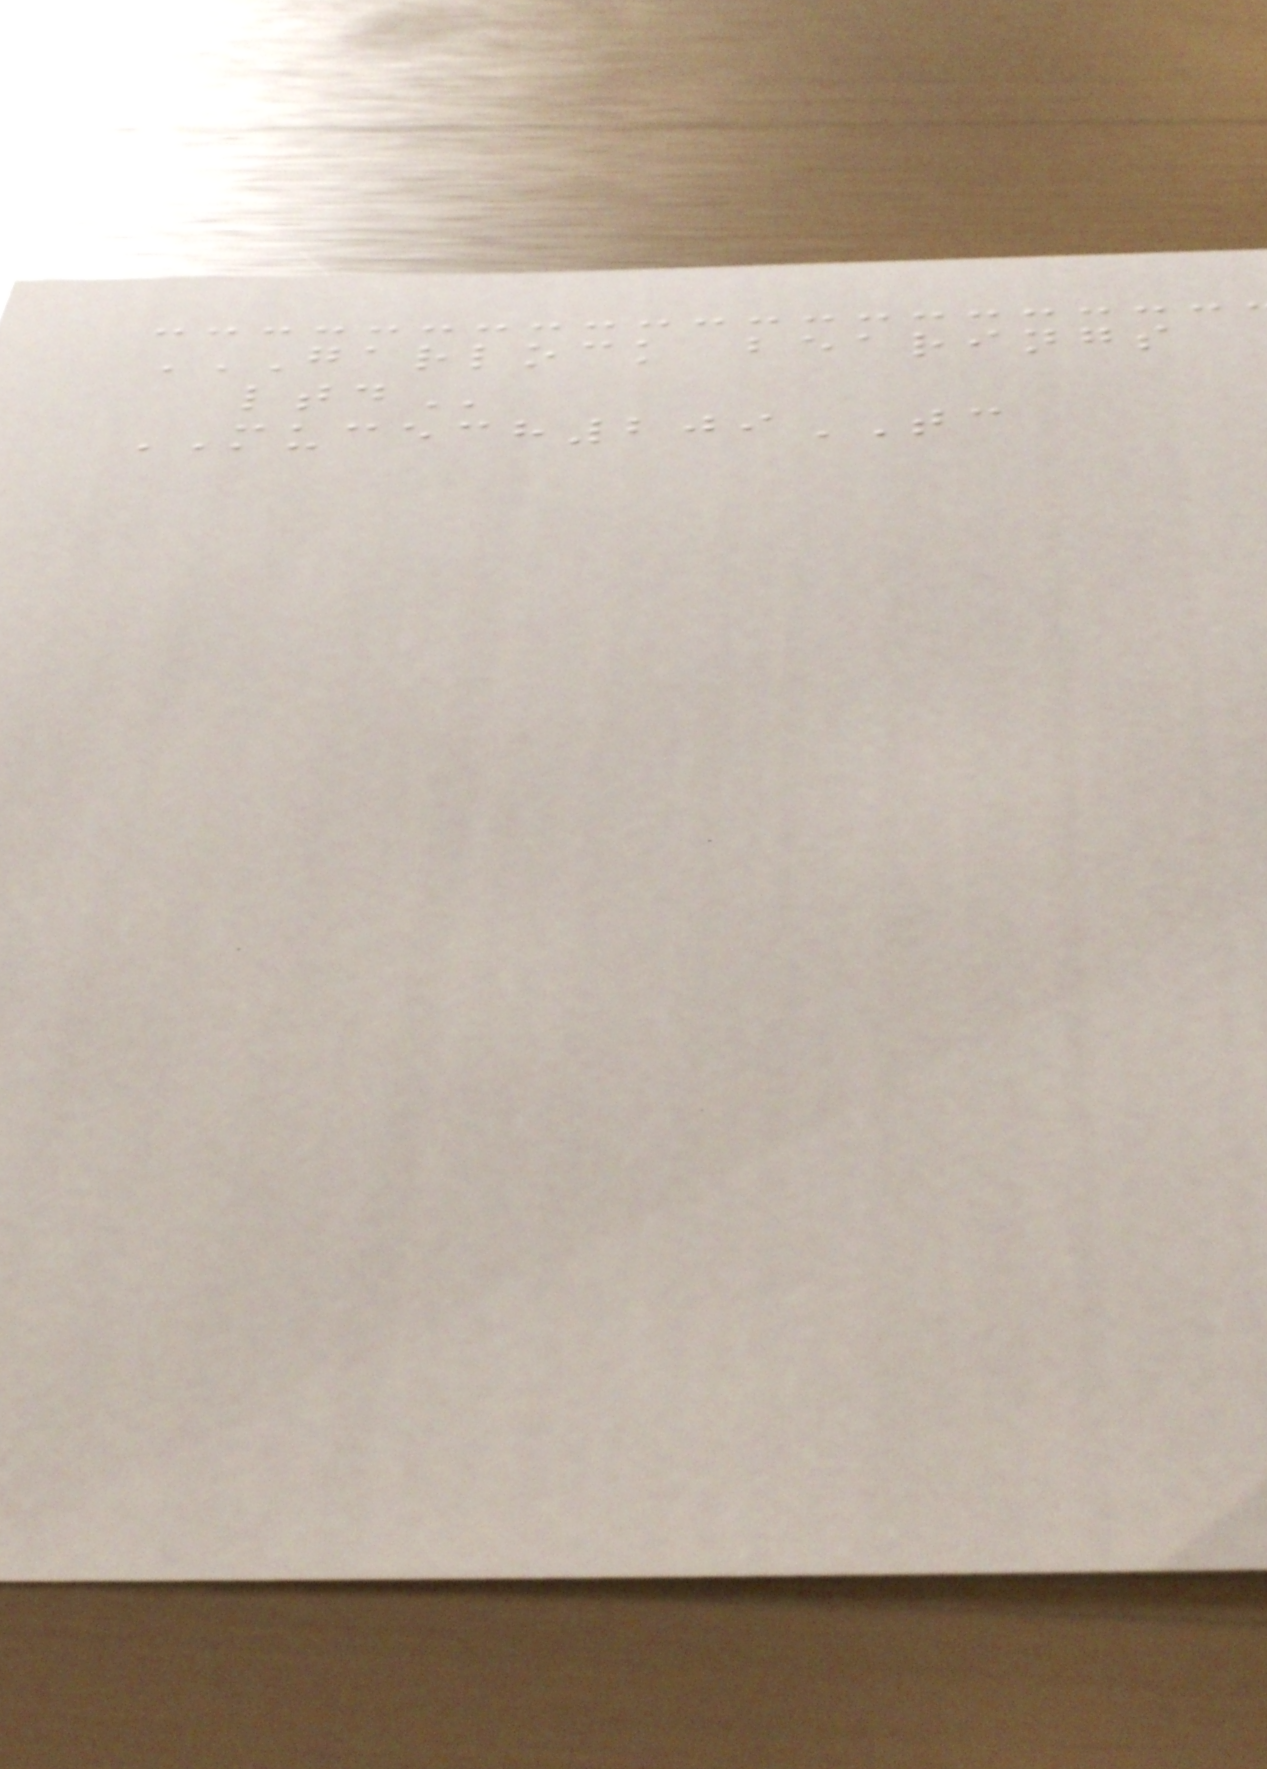GARLOCK BEARINGS
LTD
MUCECH209TC
